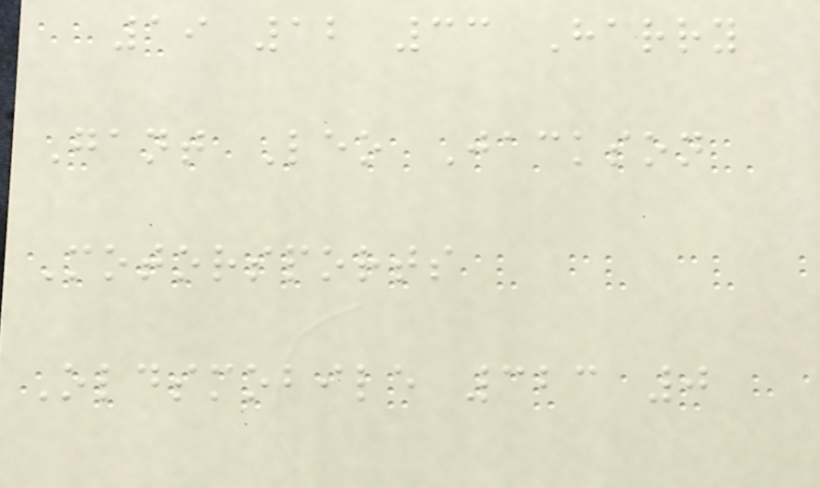19 12 33 Harry
Gant Leo Jackson
Motorsports
Oldsmobile 323 0
